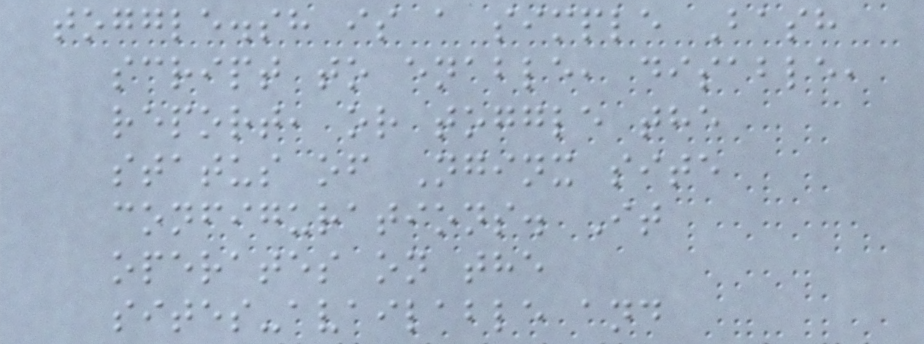toggle.sh is a simple Bash
script to enable, disable,
report, or toggle the
status of Nginx site
configurations. It
operates on the
sites-available and
